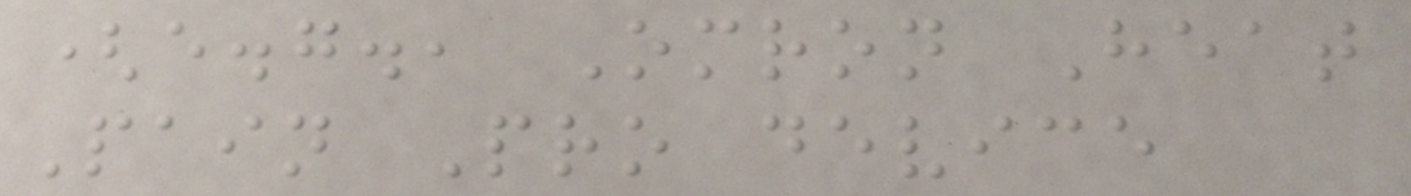(e.g., Omron Heat
Pain Pro device
